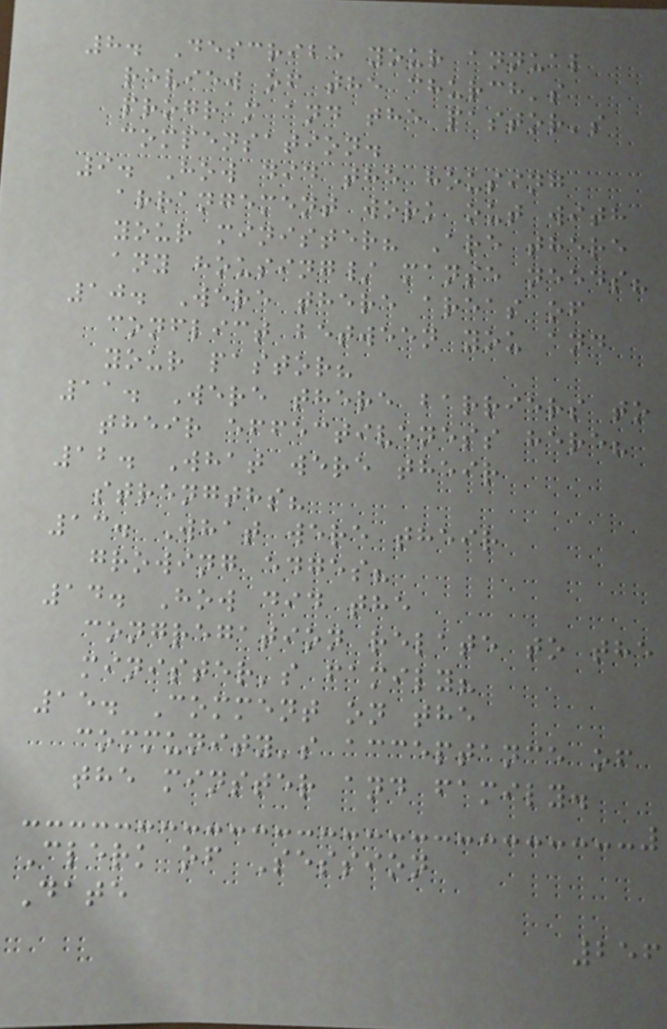8. Describe your annual
review of the church's
program and the pastor's
compensation.
9. How did the housing
arrangement work out with
your minister? Are there
any housing/ manse needs?
10. Were there areas of
conflict between you and
your pastor?
11. Were there barriers to
their effectiveness here?
12. What were their
strengths?
13. What were their
growing edges?
14. How did the
congregation relate to the
minister's family?
15. Comment on the
community's acceptance of
the minster and family.
Clerk of Session
Date
256
